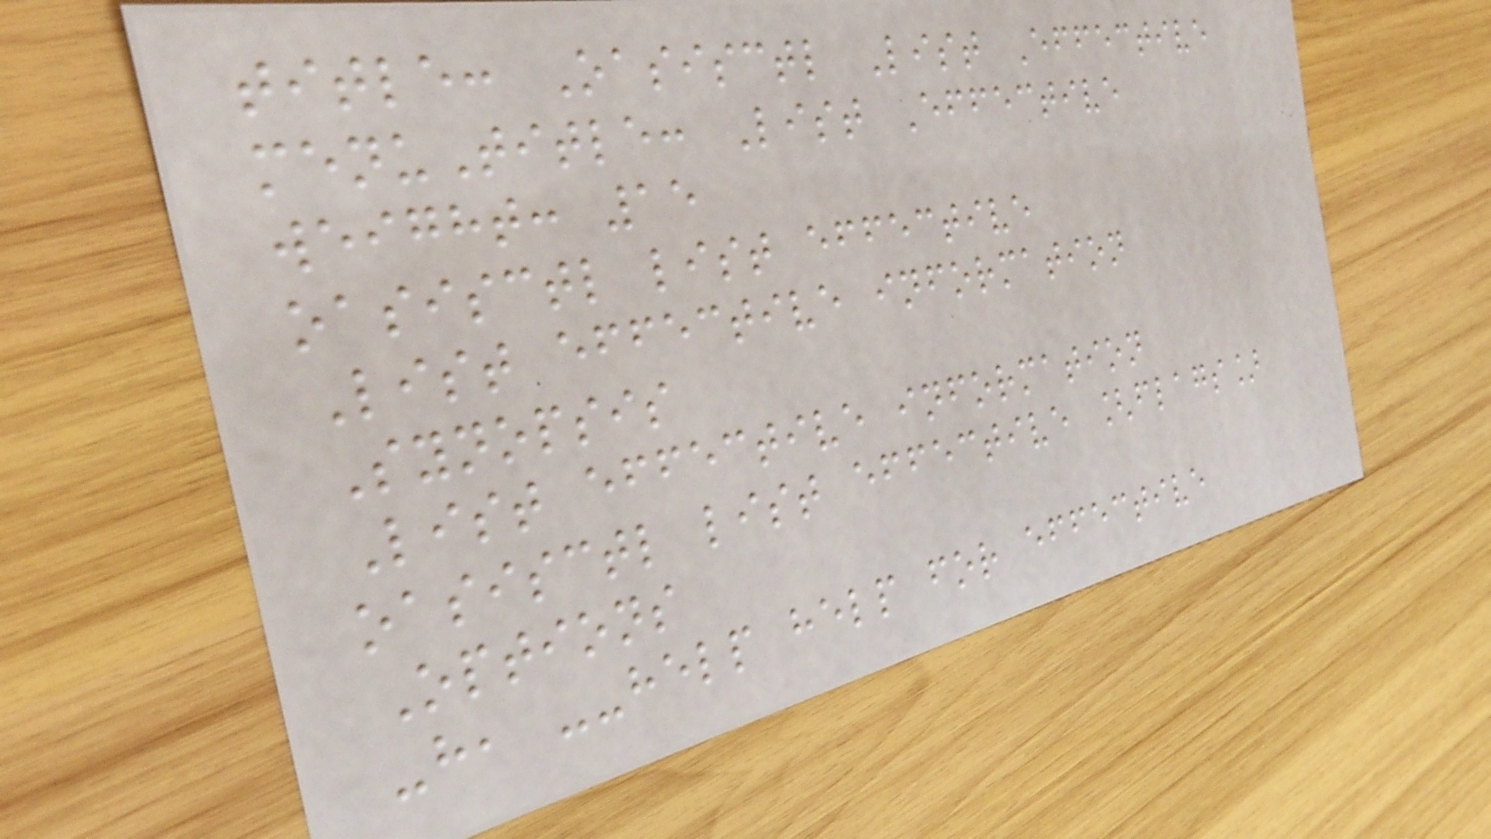title: Oasisctl List Effective
menuTitle: List Effective
weight: 15
oasisctl list effective
List effective information
Synopsis
List effective information
oasisctl list effective [flags]
Options
-h, --help help for effective
